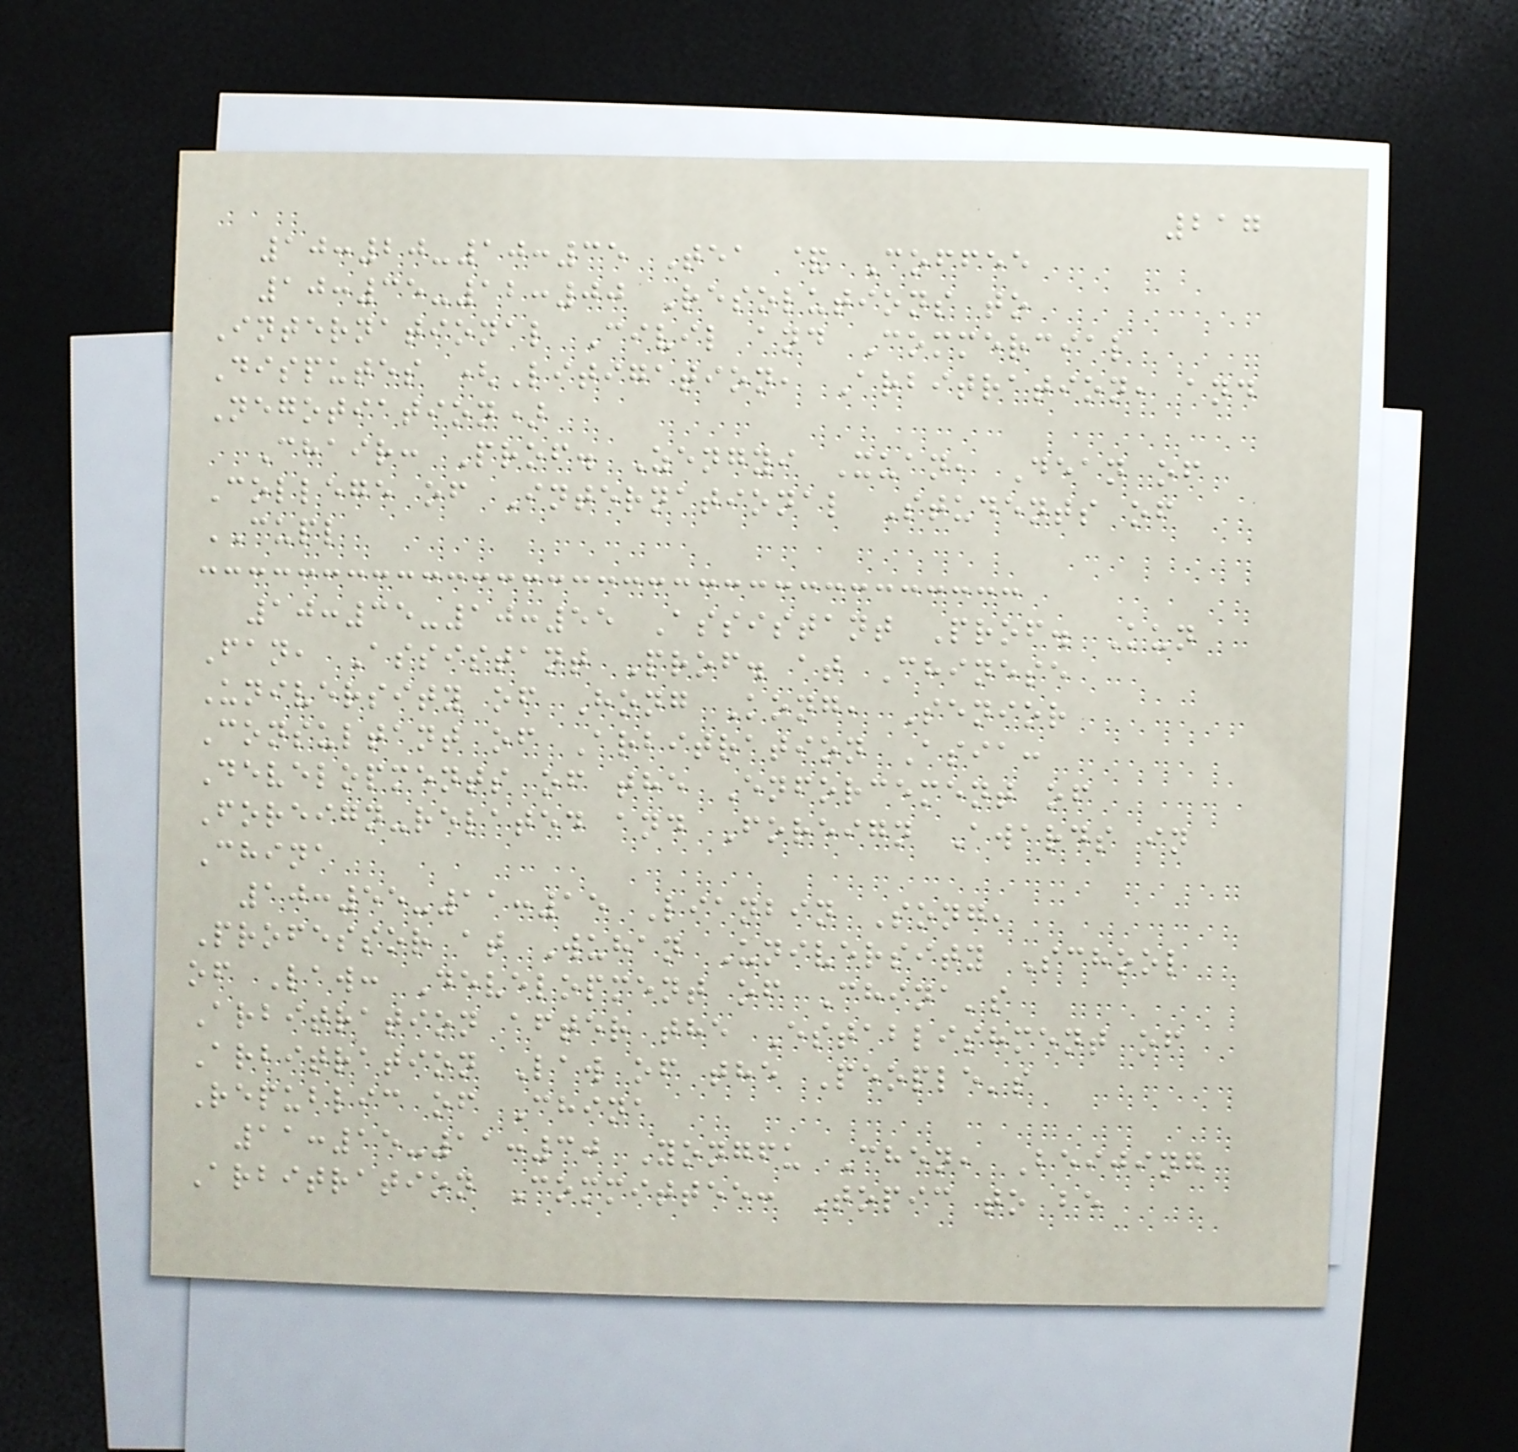217
10:20-10:35 Tea & Coffee
10:35-12:00 Resolutions to
International Civil and Commercial
Disputes (Litigation, Arbitration, and
Negotiation)
Chair: Prof. Zengyi Xuan, Dean of
College of International Students of
CUPL
10:35-10:55 Assistant Prof. Kun
Fan, Assistant Prof. at Chinese
University of Hong Kong, Senior
Consultant of Arbitration Asia:
Developments of the Enforcement of
Foreign-related and Foreign Awards in
China
10:55-11:15 Lianbin Song,
Professor at Wuhan University School
of Law: Development of China's
Arbitration after the Establishment of
Arbitration Law of the People's
Republic of China
11:15-11:30 Yongfu Chen, Beijing
Arbitration Committee: Topic to be
